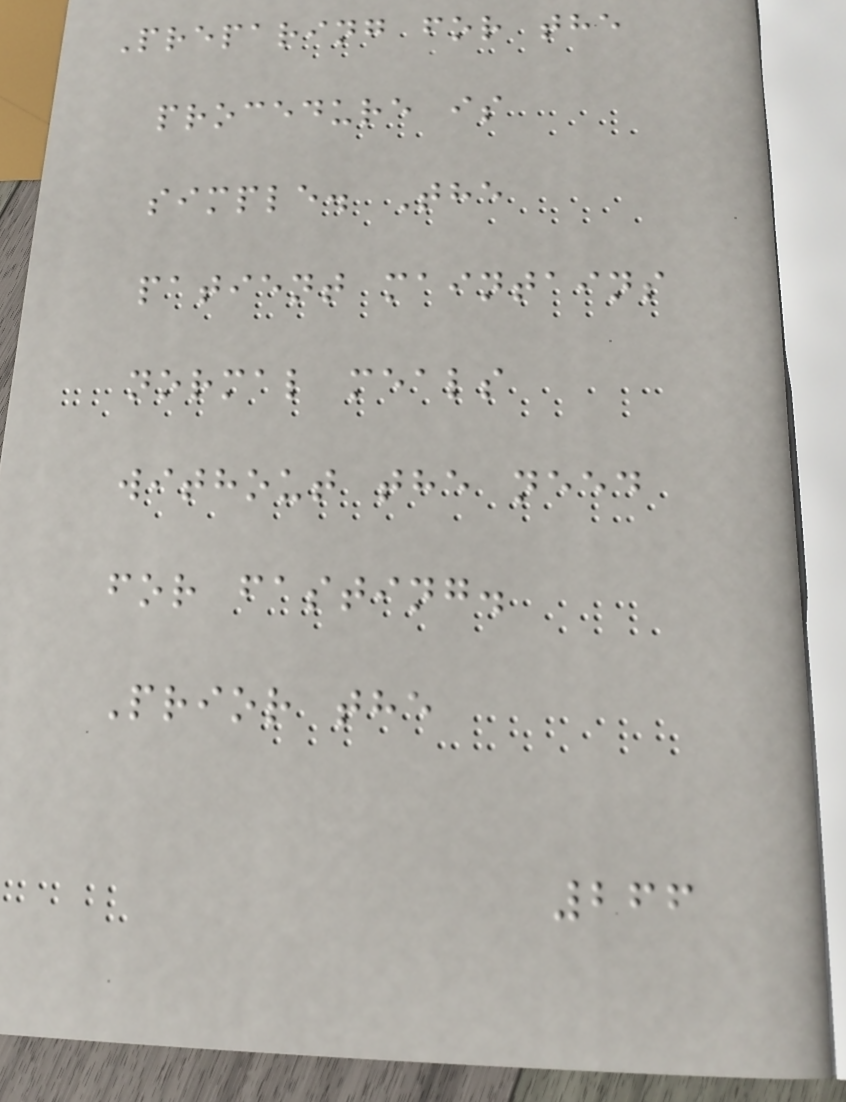Preparing for the
procedure is
simple. The
patient maintains
normal meals
without the need
for fasting.
Prior the
266
